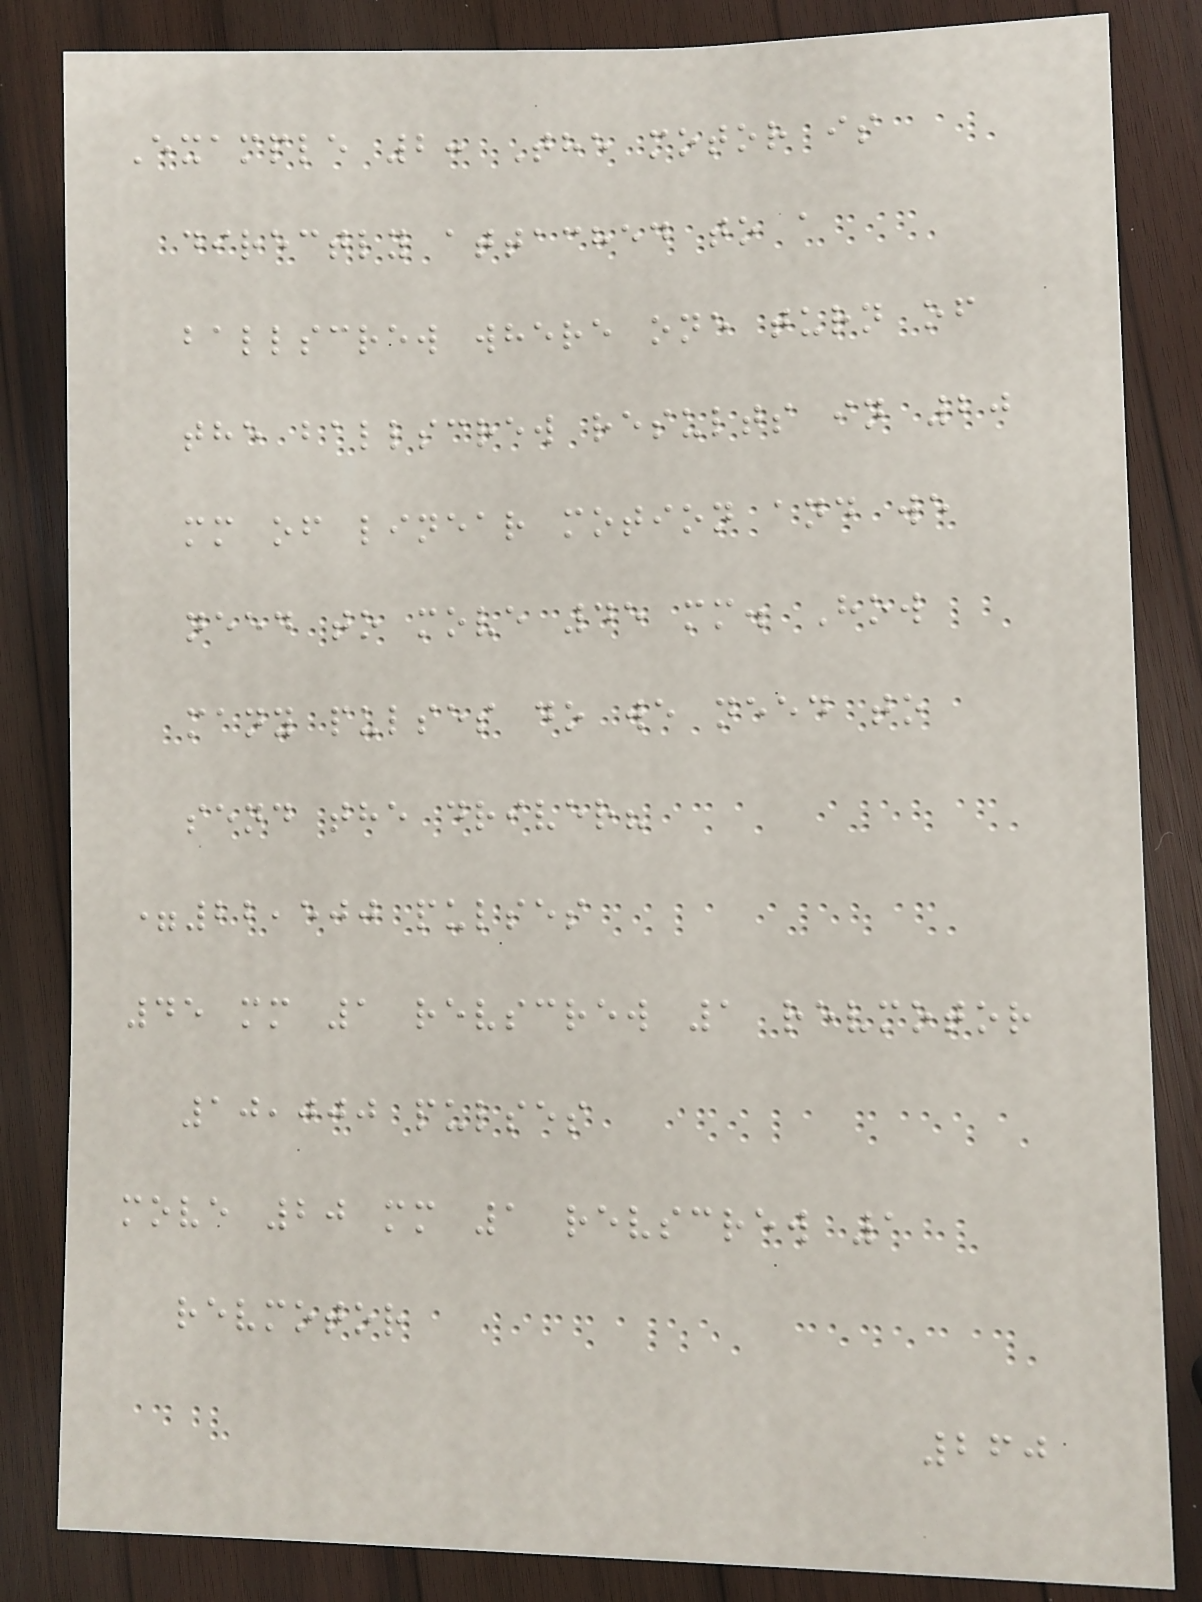Example 2: The motor is
directly attached to a
ballscrew where one turn of
the ballscrew results in 20
mm of linear motion and we
need to move 45 mm. How
many pulses do we need to
send the driver?
=22,500 pulses
45 mm 1 revscrew 1 revmotor
10,000 pulses
move 20 mm 1 revscrew 1
revmotor
260
